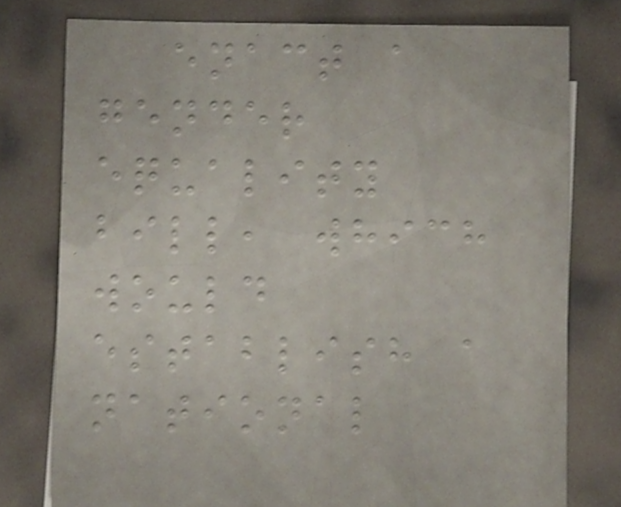enact a
gender
equality
bill, which
would
establish a
national
